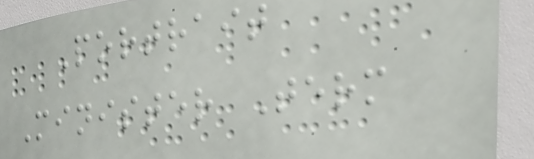Portrait
Minister Term
